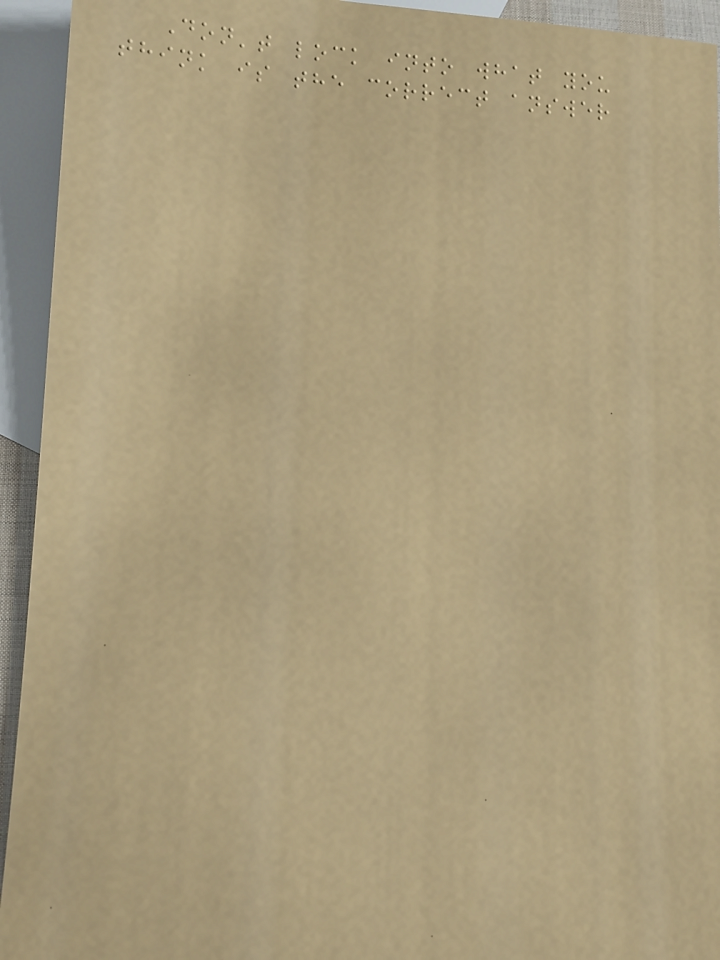Don't lock into what you
think is the correct answer
